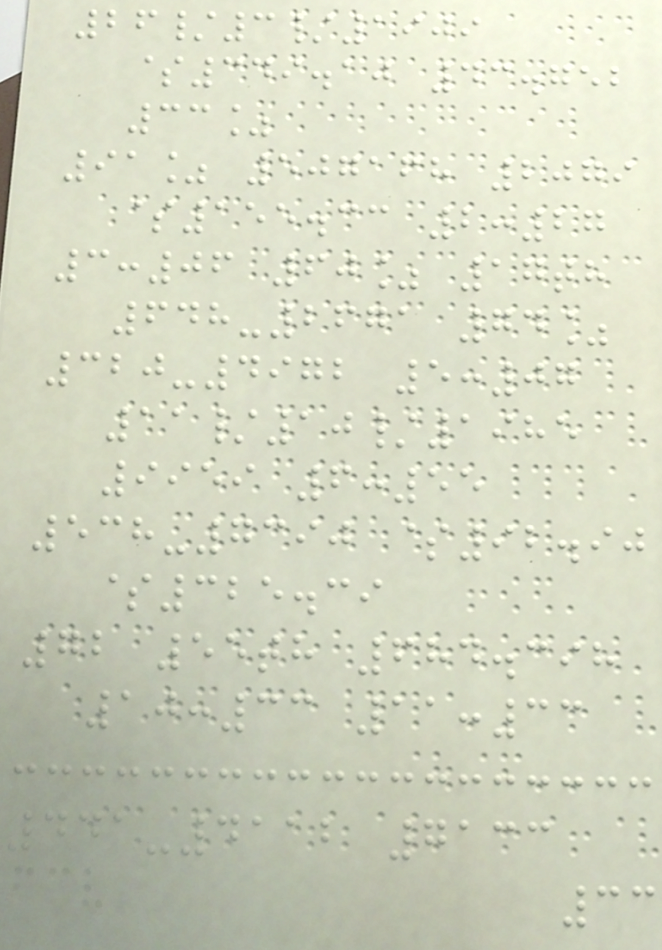26/3/1909
$349.10 43.752
33%
91% 507168 2079
$155.33 2:27
3:06 60% 17th
648-2671 74%
320-4972 5:07
11/10/1985
9959 6:55
538-7390 $92.90
$325.39
72 55th 684.398
10:33 11:33
441-4112 7133
33
